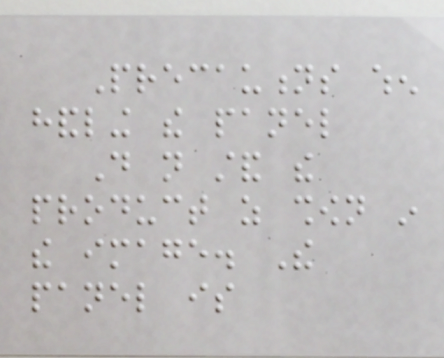Precautions when
handling the panel
Do not stand the
product as shown in
the image. The
panel is
